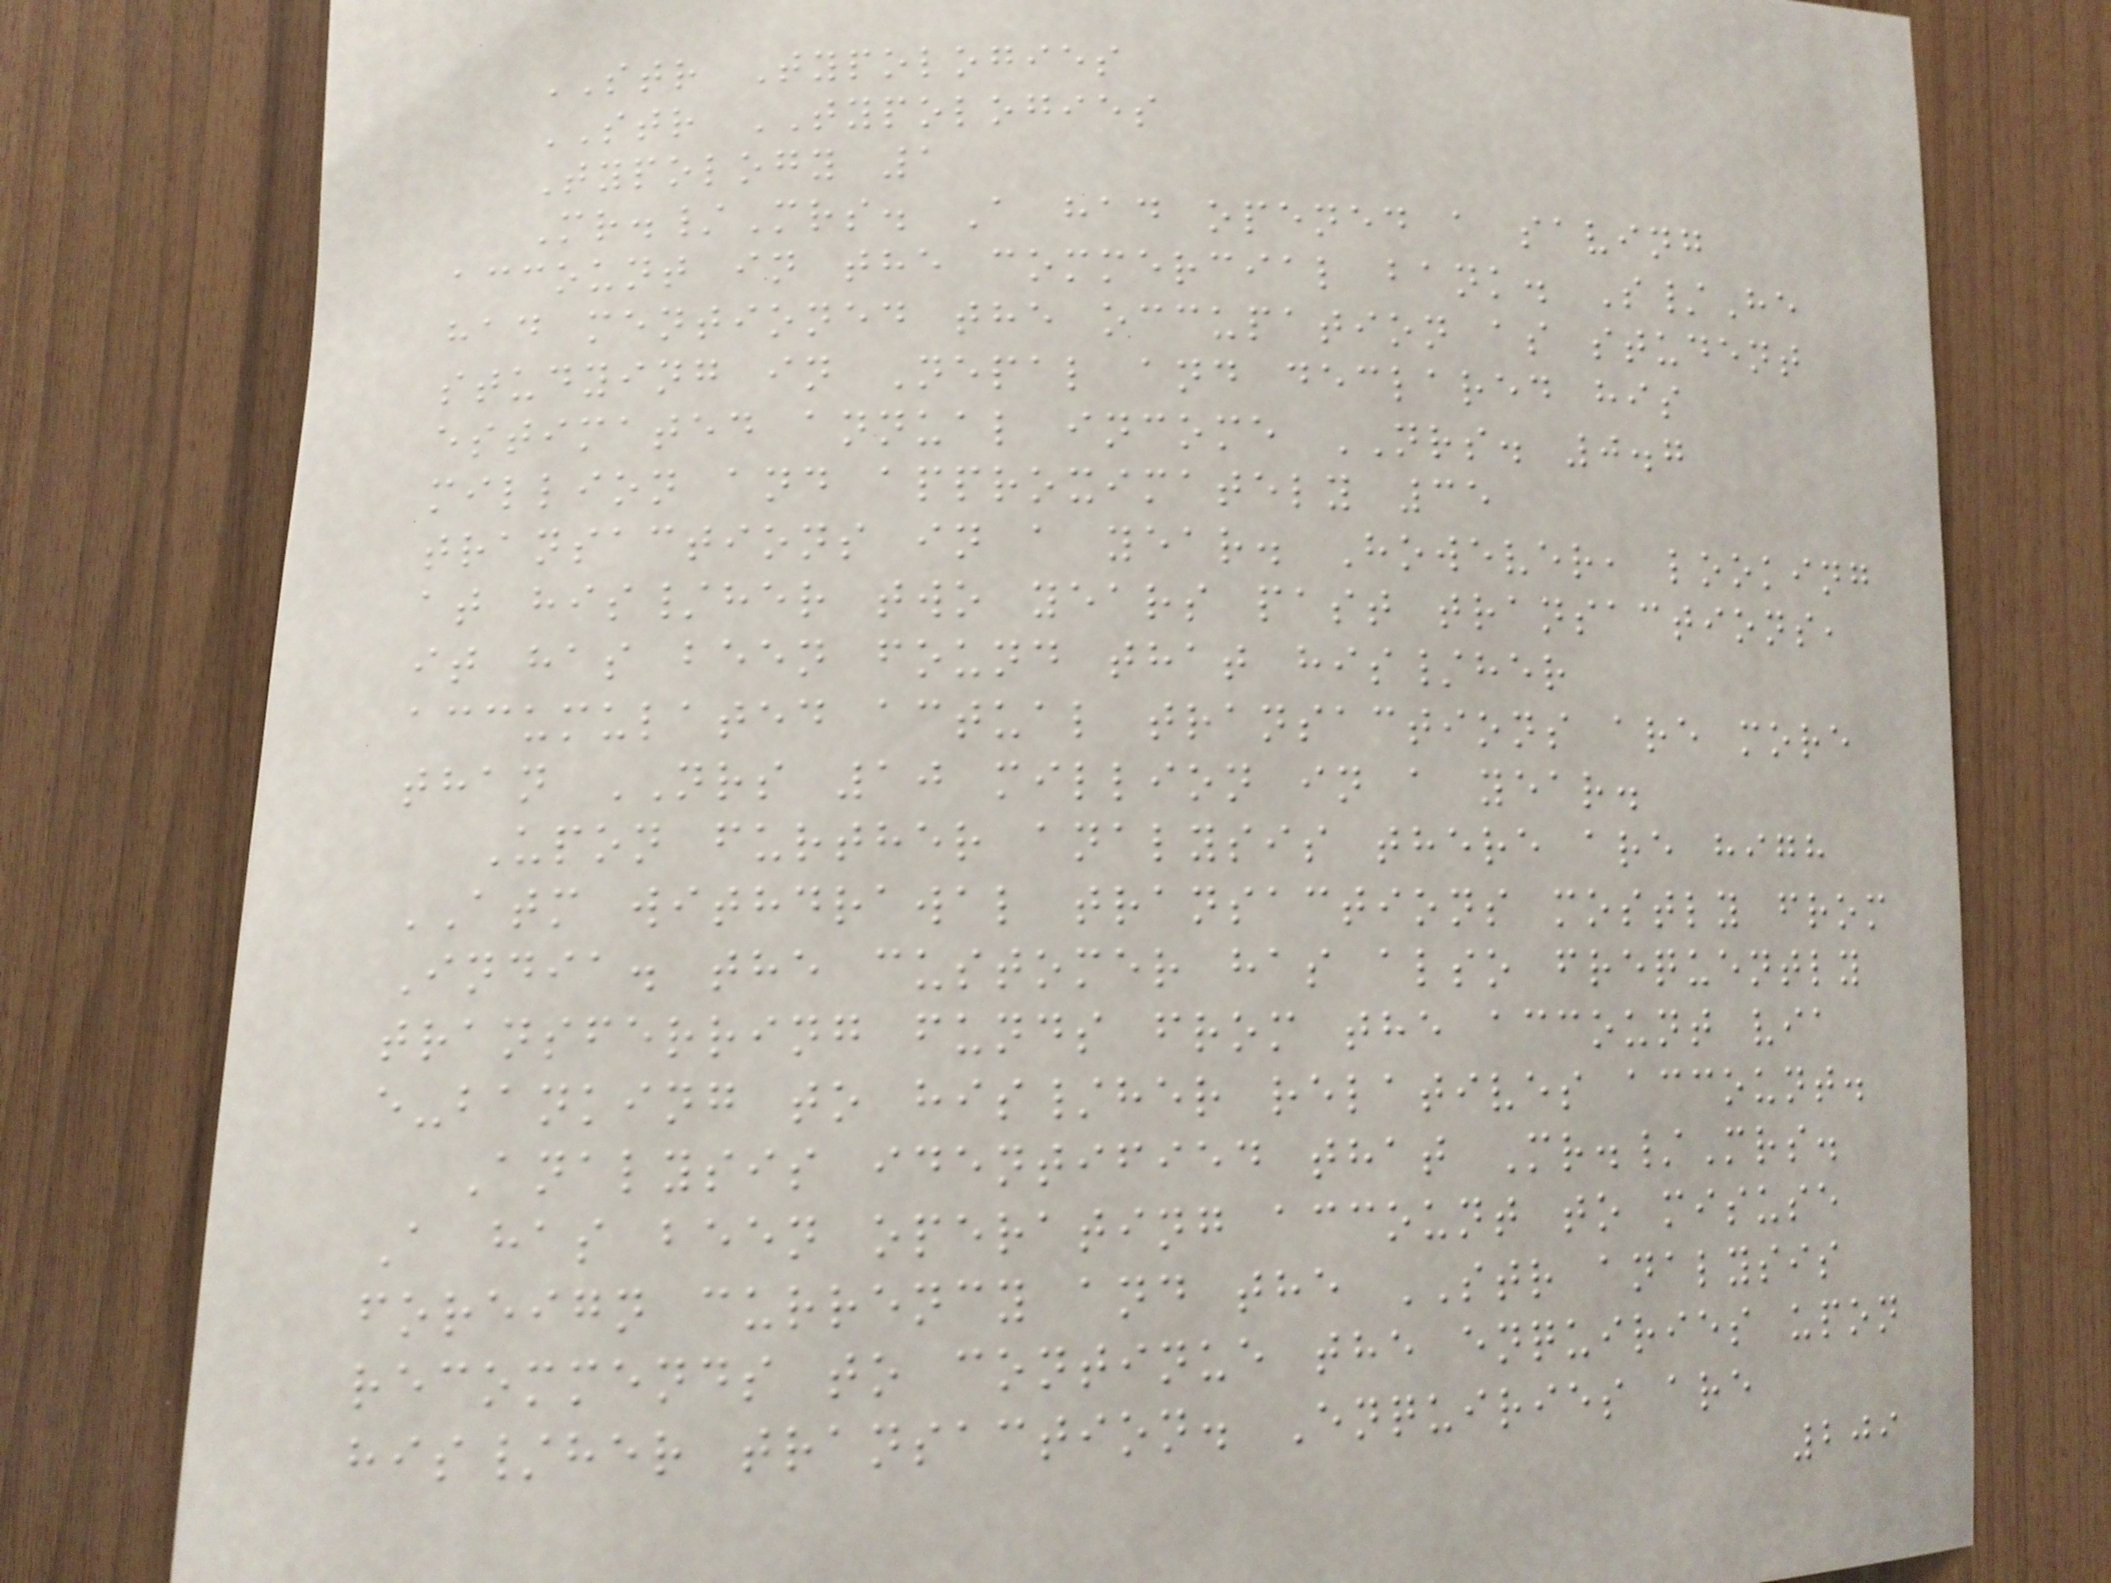STR Typologies
STR TYPOLOGIES
Typology 1
Mr./Mrs. A had opened a saving
account in the commercial bank. S/He
had mentioned the occupation as student
studying in Nepal and declared his
estimated annual income NRS. 0.7
million and approximately 35
transactions in a year. However, looking
at his/her two years past transactions,
it has been found that his/her
accumulated actual transactions are more
than NRS 10 million in a year.
Upon further analysis there are high
ATM withdrawal transactions mostly from
India. the customer has also frequently
transferring funds from the account via
e-banking to his/her relatives account.
Analysis identified that Mr./Mrs.
A has been operating account to misuse
foreign currency and the STR analysis
recommends to continue the enquiries upon
his/her transaction. Enquiries are
209
